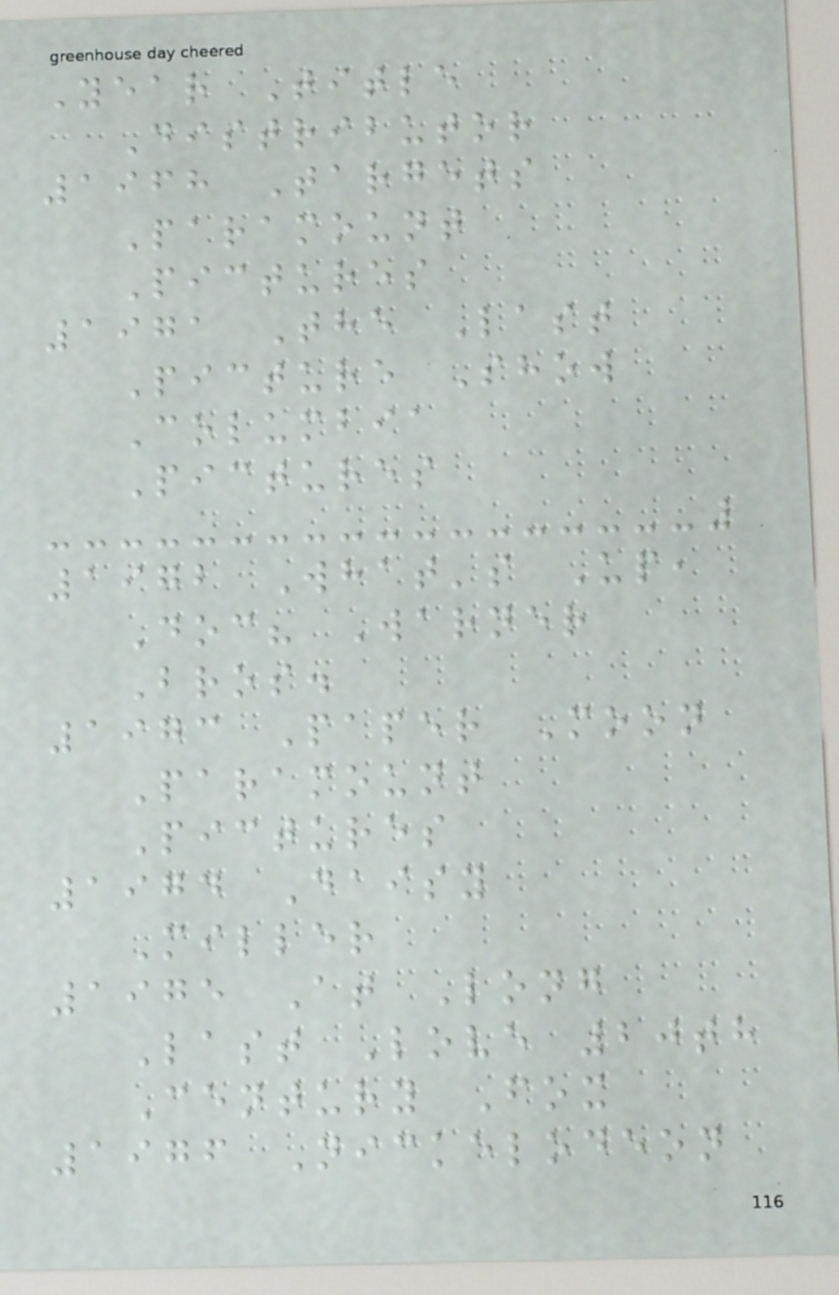Year Title
Distributor
1968 Targets
Paramount
Pictures
1971 The Last
Picture Show
Columbia
Pictures
1972 What's Up,
Doc? Warner
Bros.
1973 Paper Moon
Paramount
Pictures
1974 Daisy
Miller
1975 At Long
Last Love 20th
Century Fox
1976 Nickelodeon
